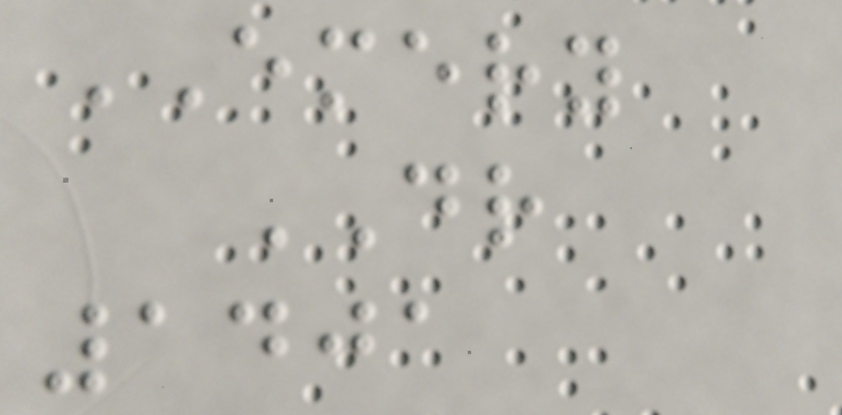EMERY
DR
1401
